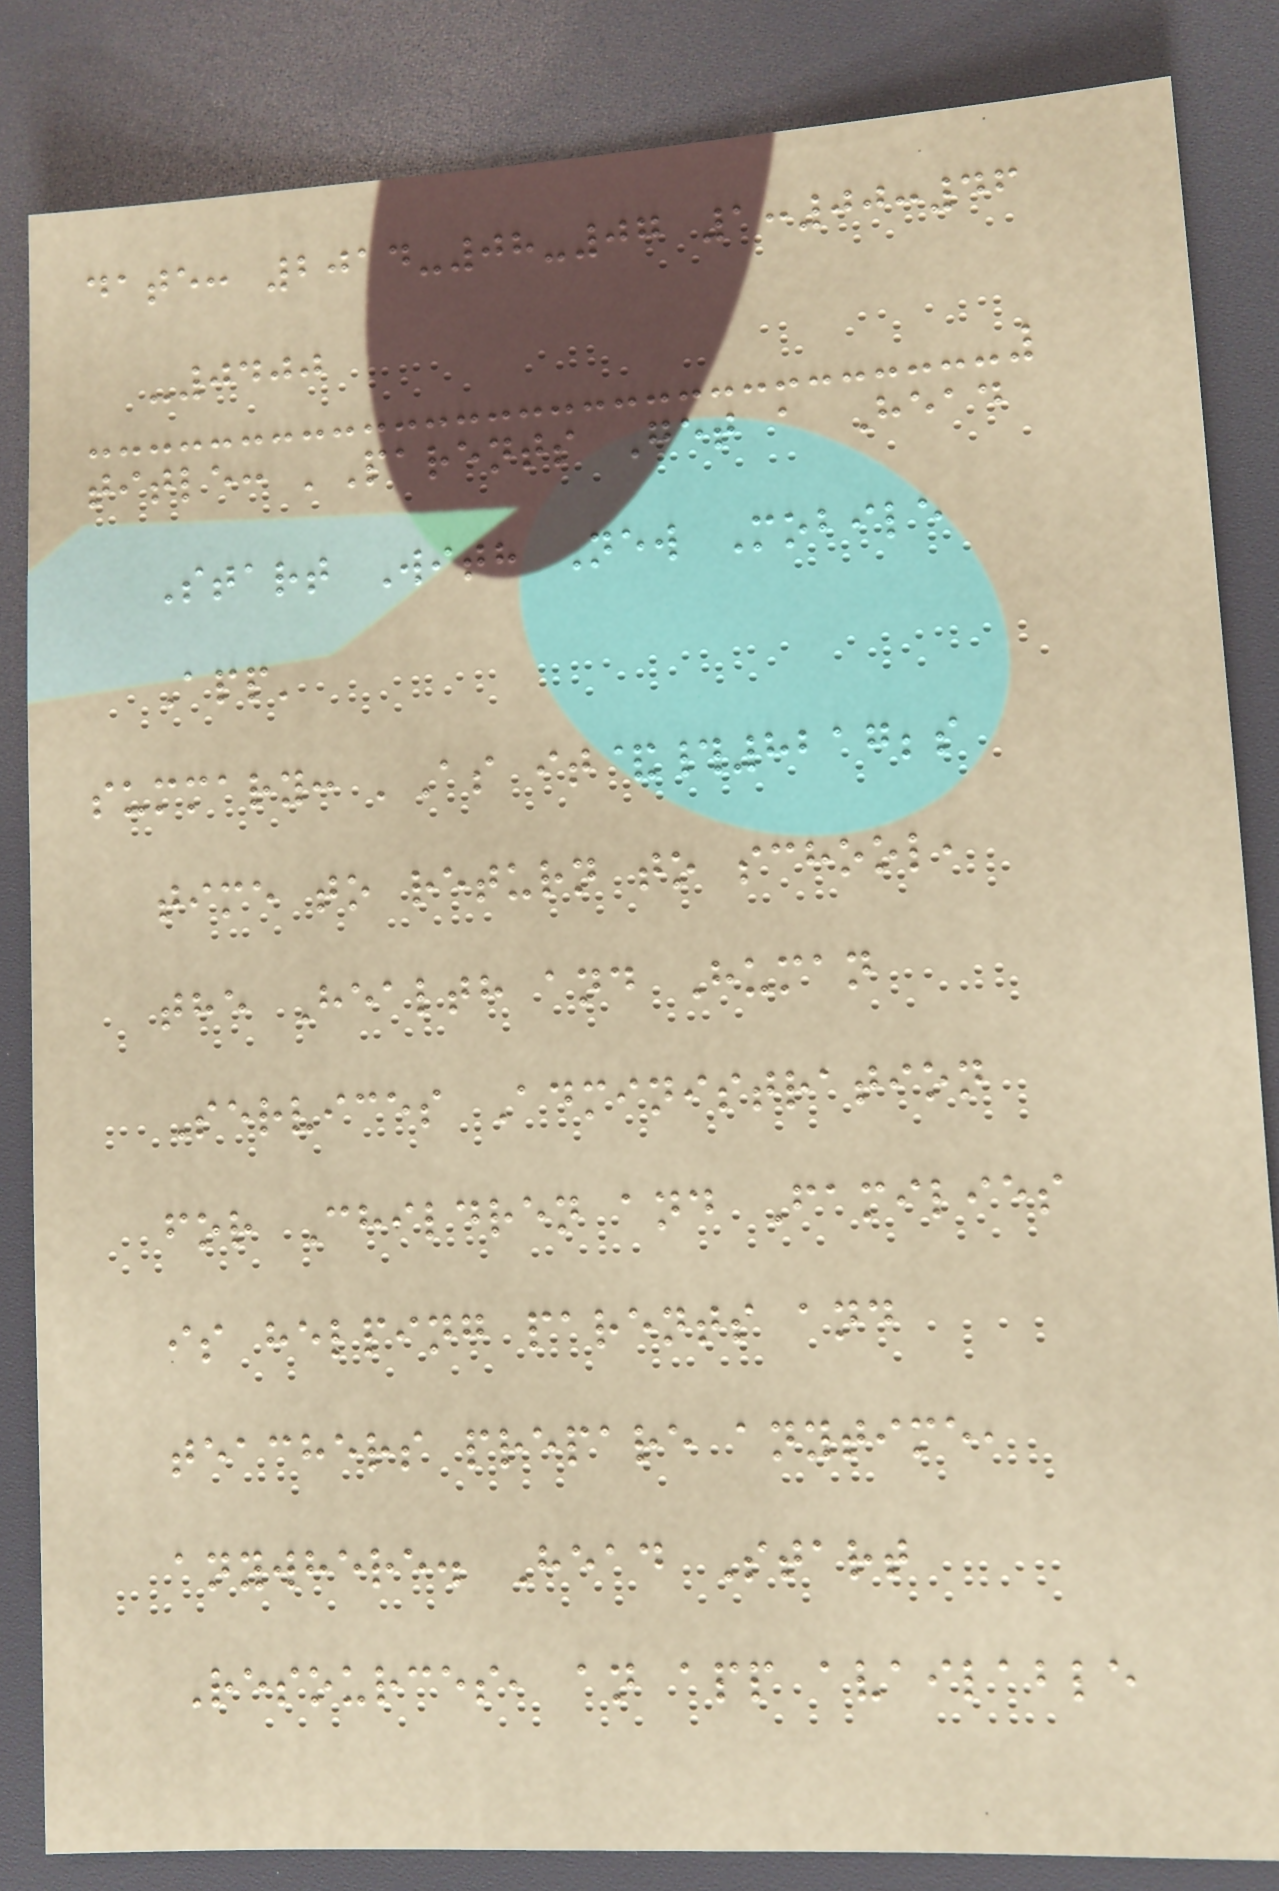date: 2014-08-07 1:00:46
-0400
title: 'Parents Get a Head
Start With New Mobile
App'
summary: 'As it&#8217;s
time to return to school,
the Health and Human
Services Administration
for Children and Families
is helping parents and
teachers prepare anytime,
anywhere. Head Start
Resources, an app available
